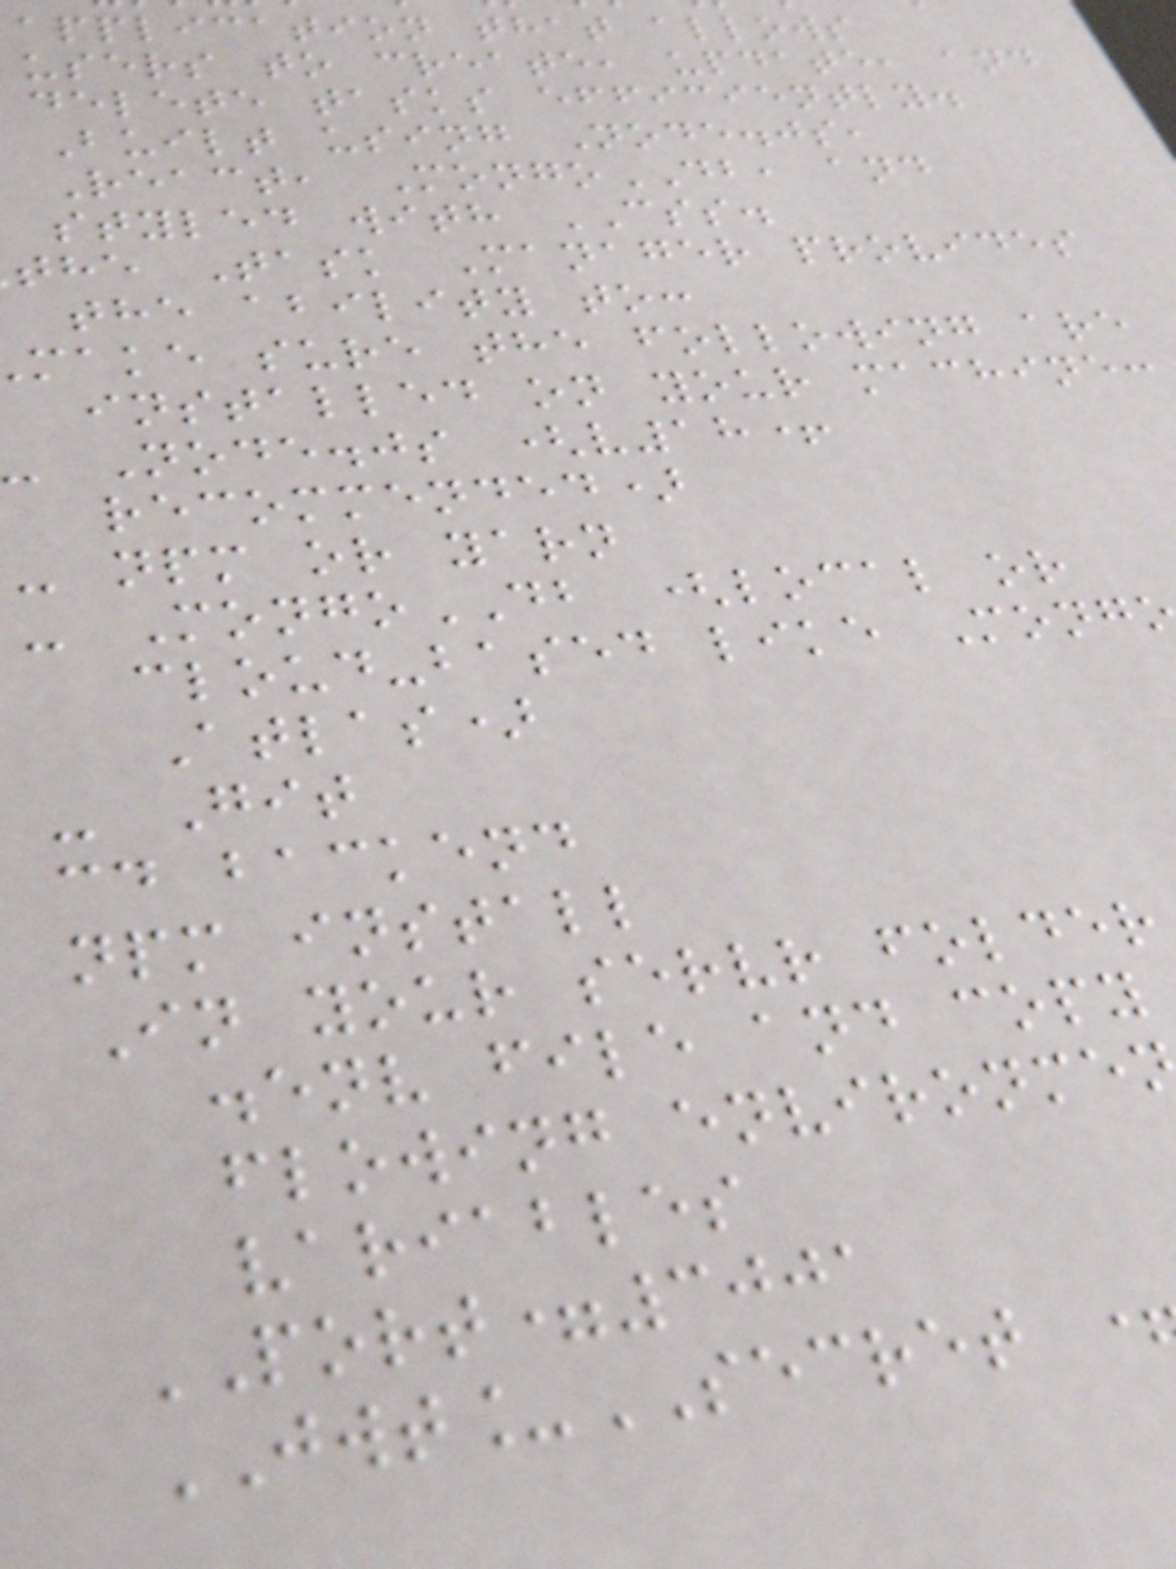application that allows
users to create, update, and
delete tasks efficiently.
Built using Node.js,
React, MongoDB, and
styled with CSS.
the Task Manager provides
the ability to:
make sure the following are
installed on your machine:
Node.js (v18+
recommended)
- npm or yarn
- MongoDB (local or
cloud-based like Mong
Atlas)
- Git
cd backend
npm install
In your servr folder
.env file and copy
flowing environme
variables
PORT=3001
JWT_SECRET
